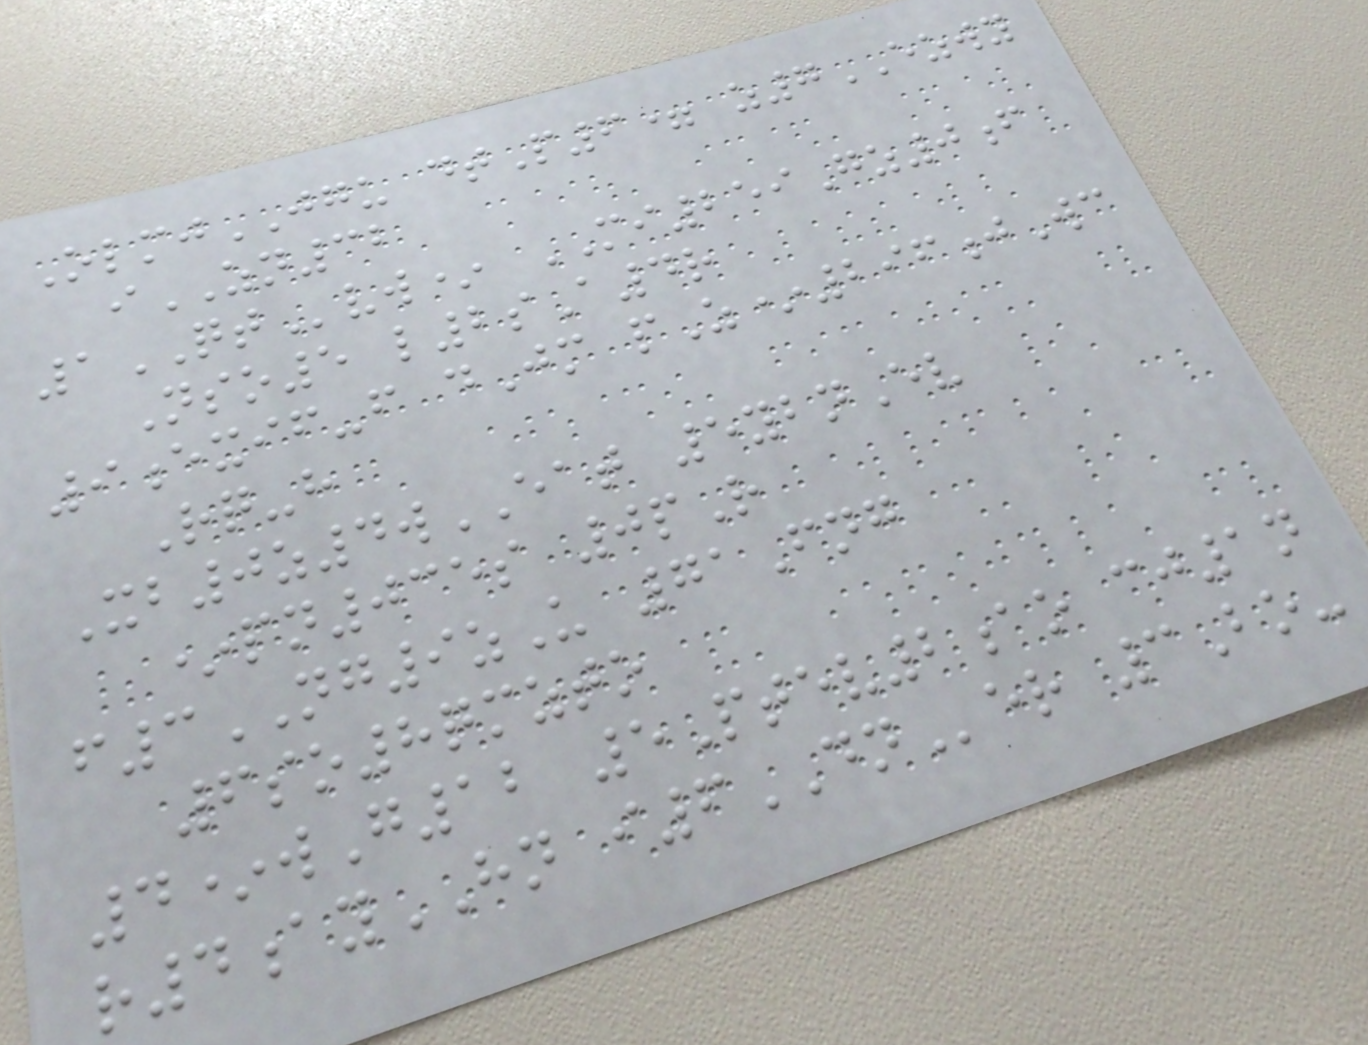OlmjJGU dtP6= z7EZWY
iZN32
1QTvw* MI259Gz0f
Nso5 l2sA4r
9exif-f dJm pZ*296jWc
Rq-h
Xb0z4wEAT 5ybnEv
*pn035s 0pR
f3NG9zU 71Fng
6so8qmzto
4*wG12 5Ptev2ao cj1n
r4ayHN i6DNer 3Bo-
